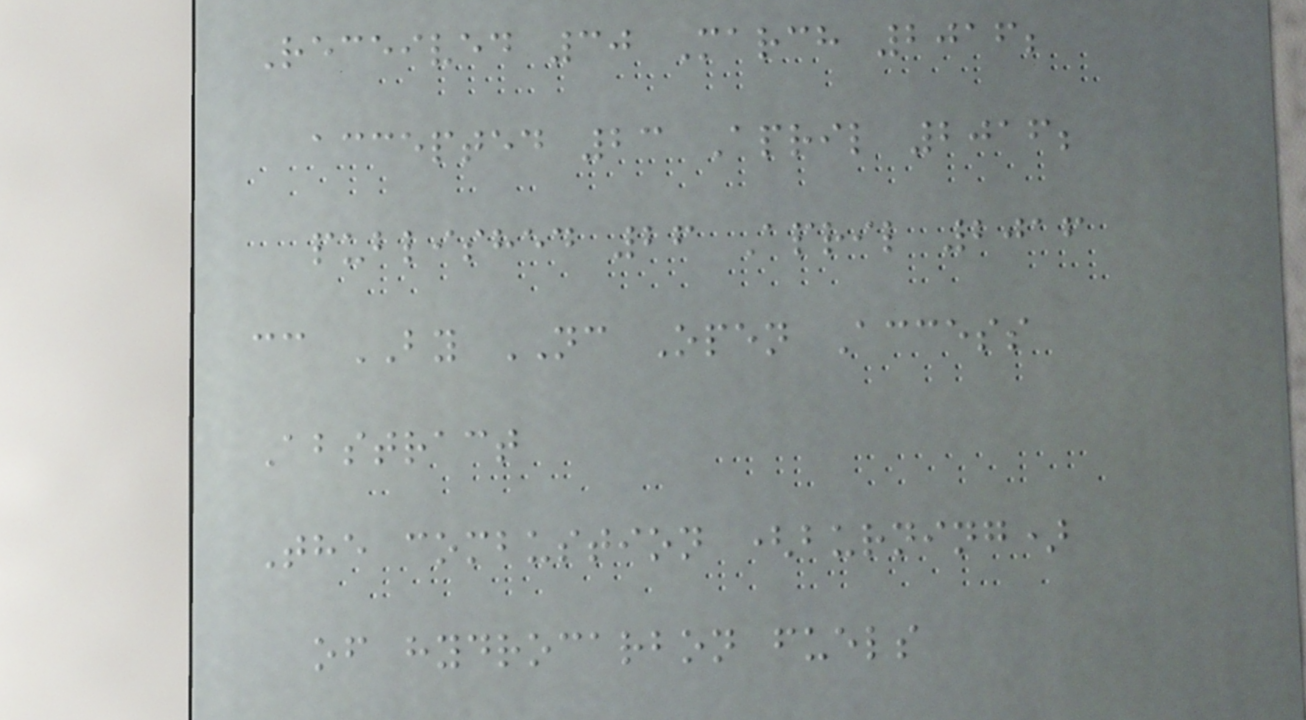Received 30 March 2016;
accepted 23 April 2016;
published 26 April 2016
cc BY NC Open Access
Abstract
The combustion (burning)
of hydrocarbon fuels
